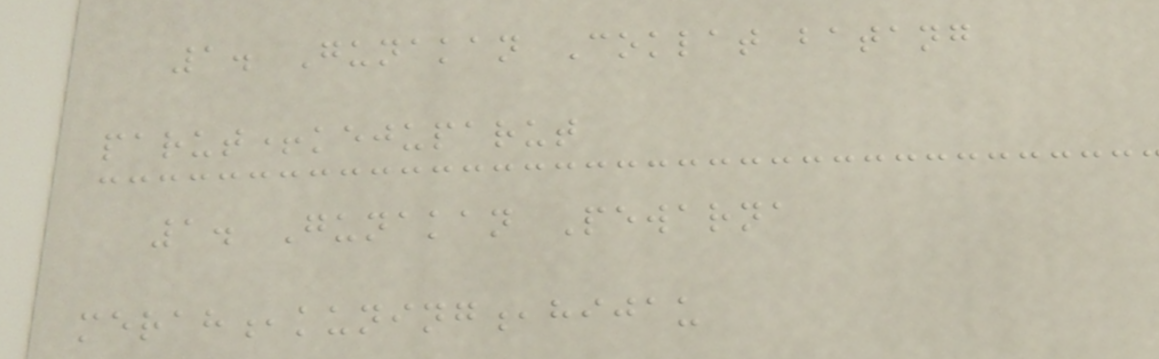1. Gunakan Coklat batang
parut+kejuparut
1. Gunakan Pewarna
merah,kuning,hijau
